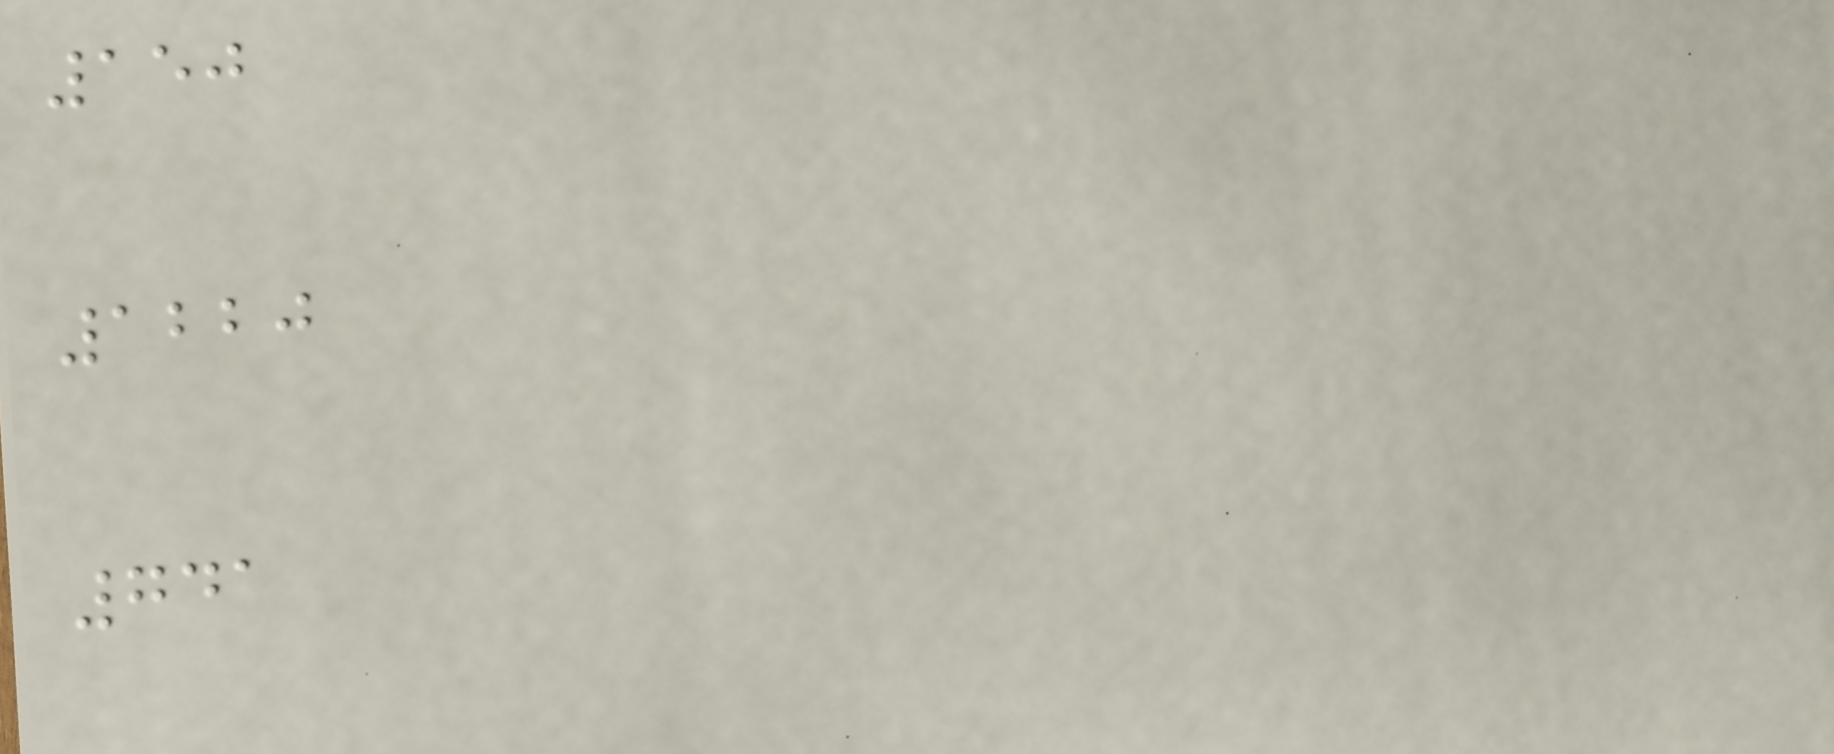150
1220
741
